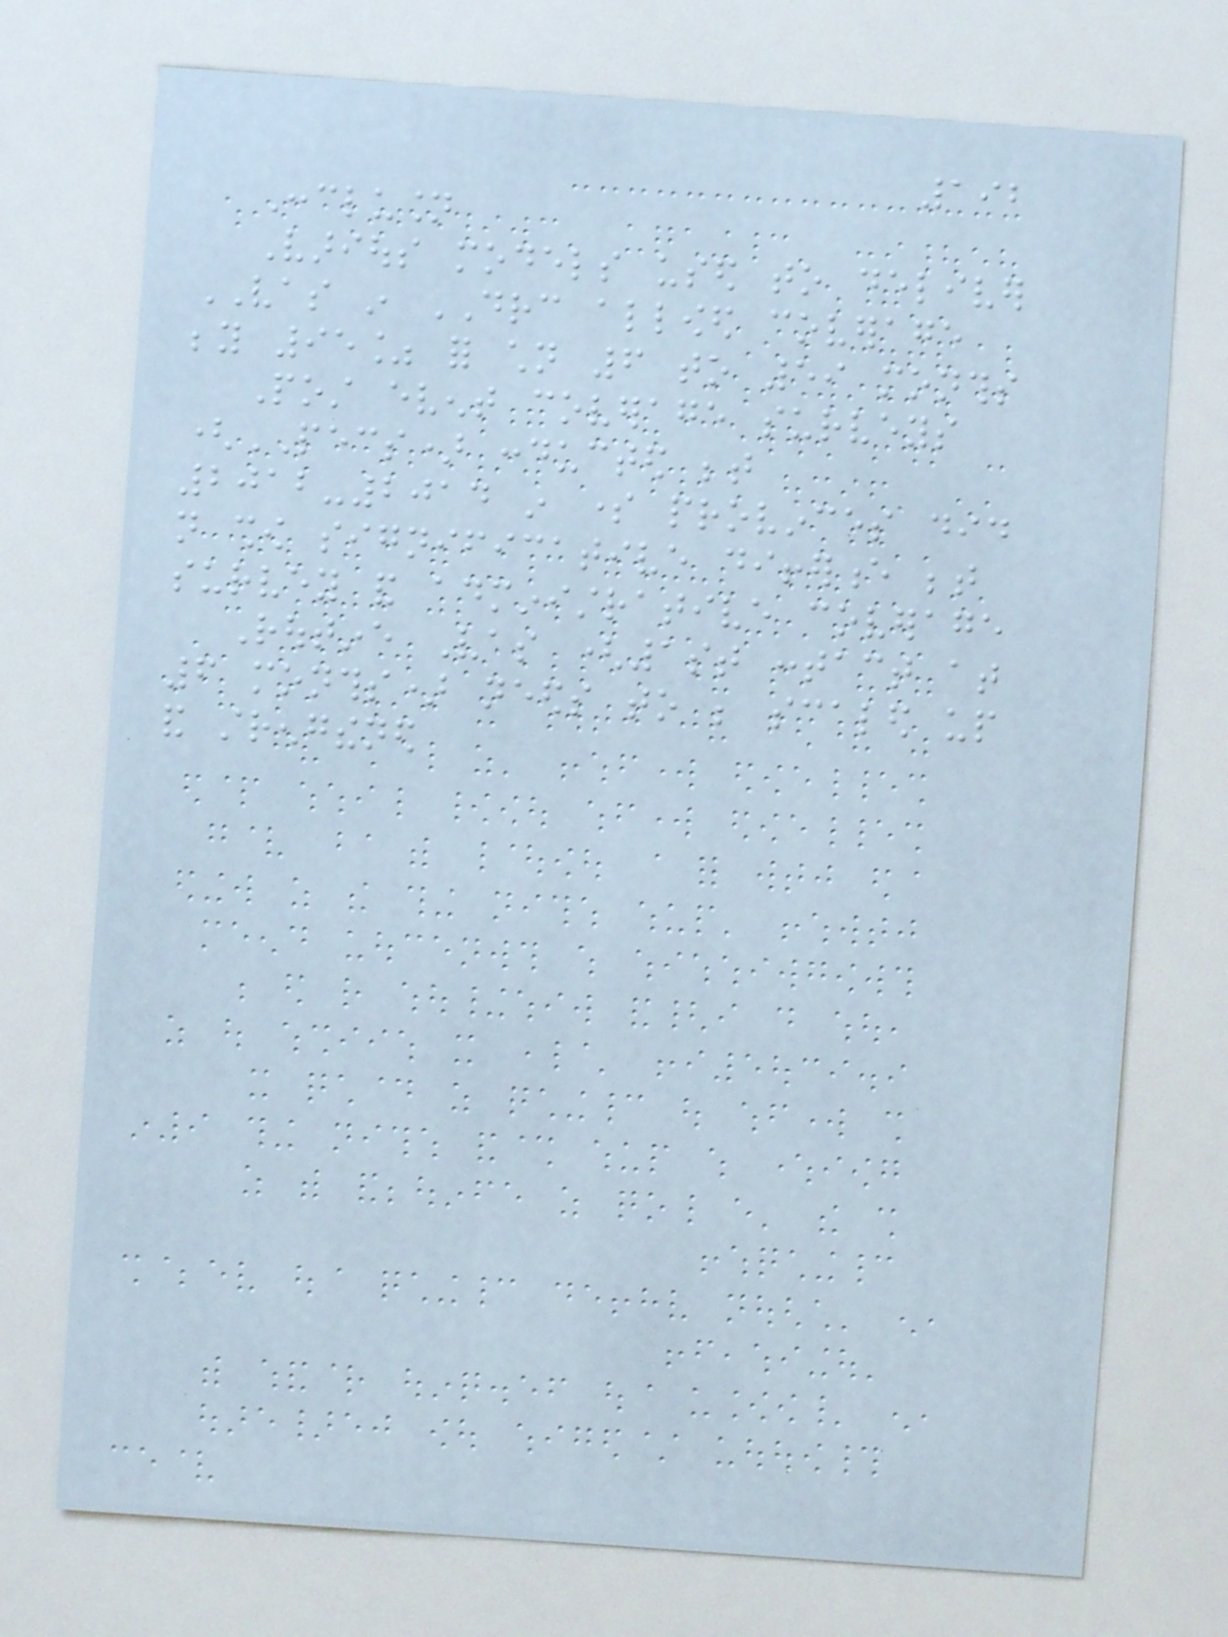192
Conclusion
Various models used to deliver
VAS in DRC allowed coverage
beyond 95% for children 6 to 59 months
Post event coverage surveys
(PECS) conducted between
2012-2014 in some provinces did
not show significative difference between
survey and administrative coverage
Routine Vas (1st contact at
6 months) needs to be scaled up
and strengthened
